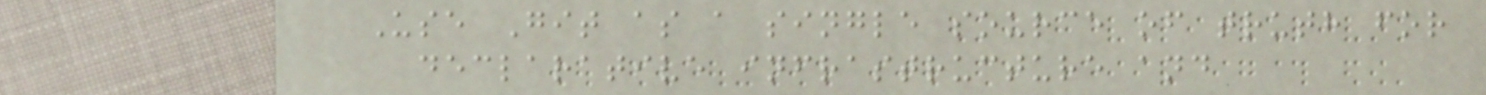Use Git as a single source of truth for
declarative infrastructure and
